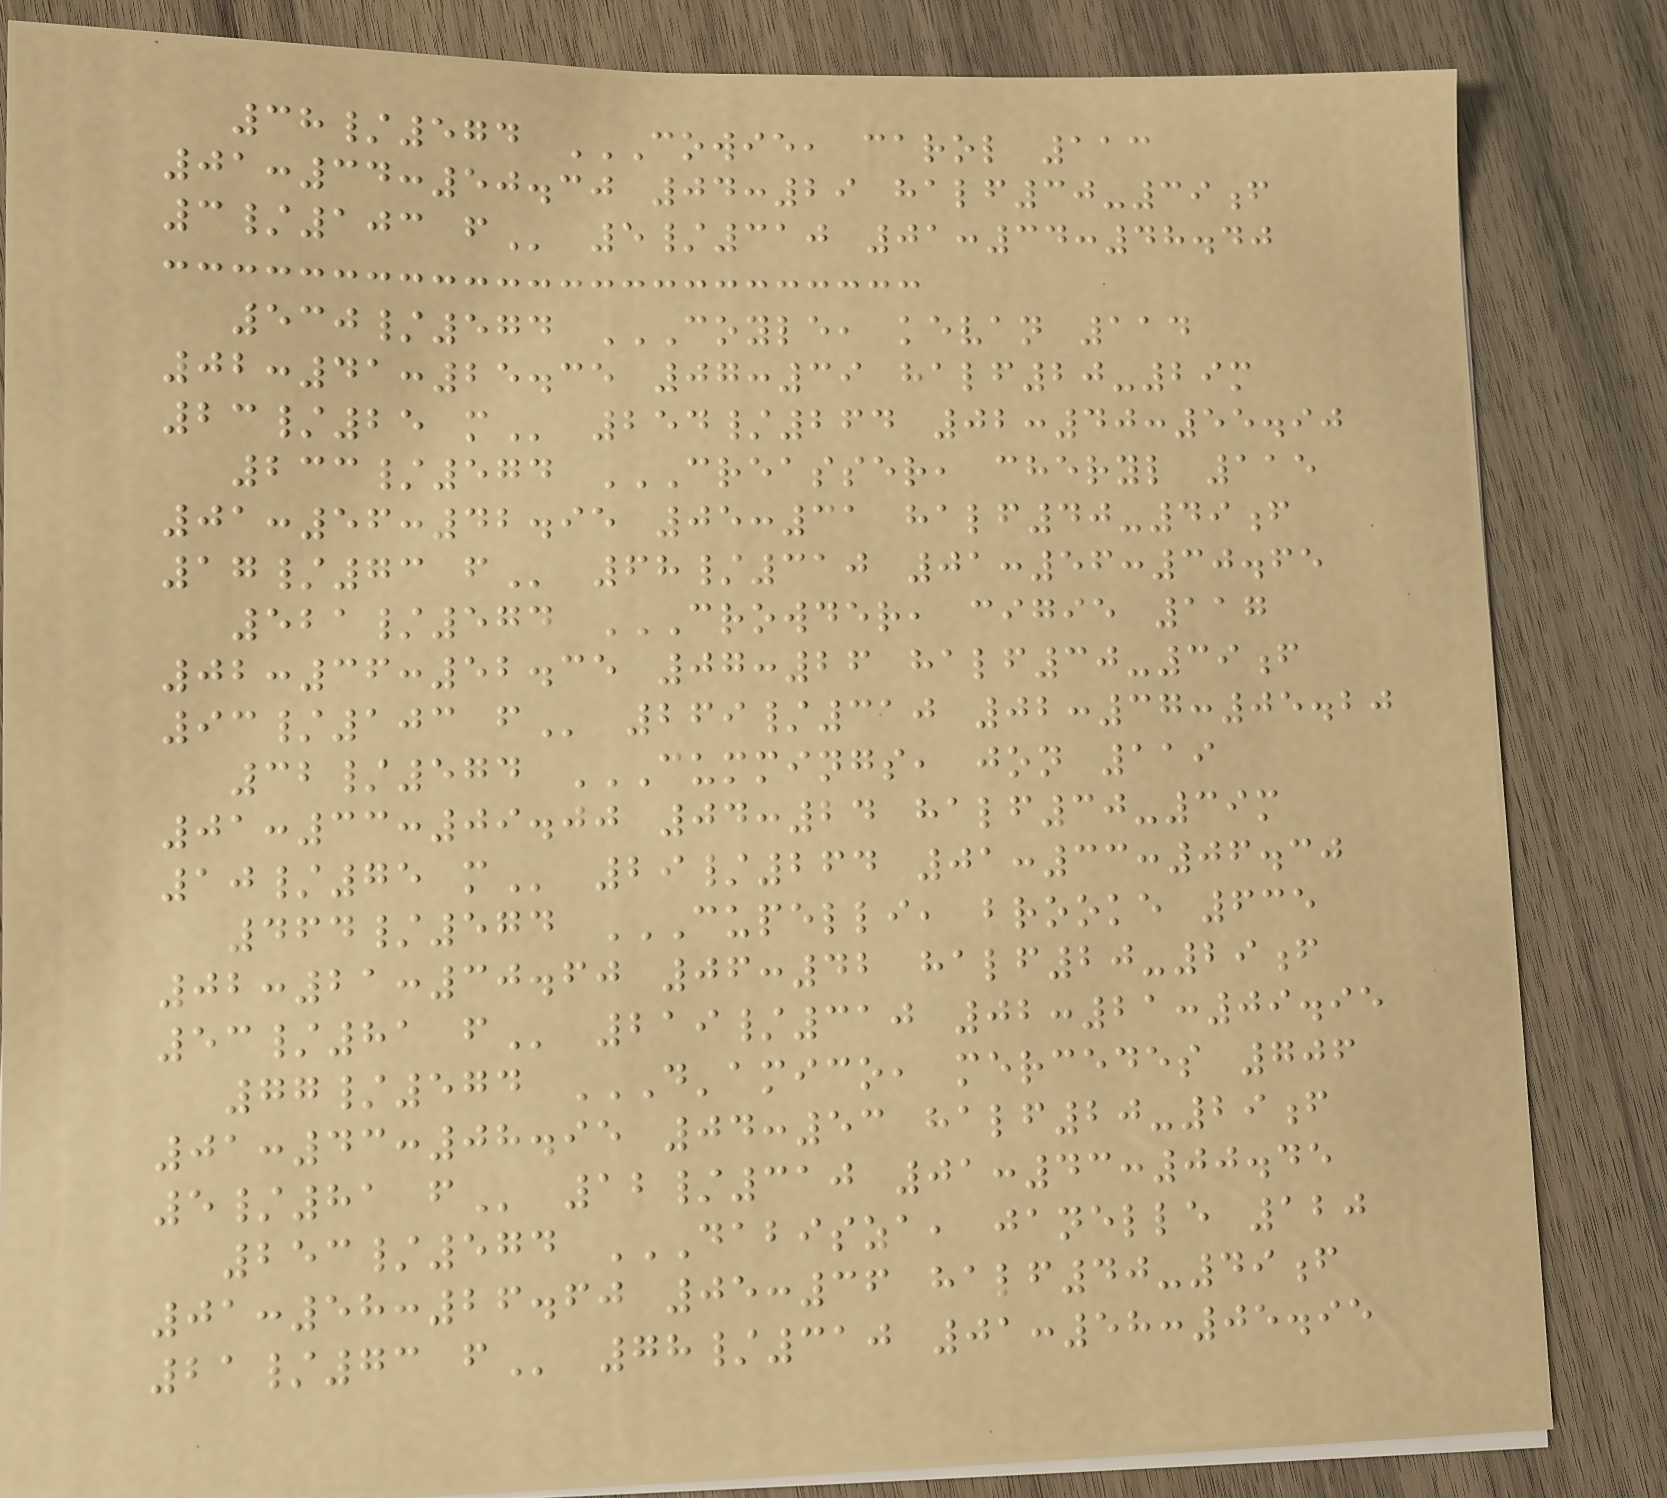38/574 COWIE, CAROL 113
01:34:50.30 04:29 HALF30-39F
3/103 F 5/310 01:34:48.40
530/574 COYLE, KEVAN 114
02:41:25.35 07:39 HALF20-29M
23/25 M 254/264 02:40:55.90
233/574 CREASSER, CHERYL 115
01:56:42.95 05:31 HALF40-49F
17/73 F 68/310 01:56:30.65
521/574 CROWDER, CIGIE 117
02:36:52.35 07:26 HALF30-39F
93/103 F 269/310 02:37:05.20
32/574 CUMMINGS, JON 119
01:33:09.00 04:24 HALF30-39M
10/75 M 29/264 01:33:06.30
464/574 CUPELLI, BROOKE 635
02:21:30.60 06:42 HALF20-29F
53/81 F 219/310 02:21:09.95
77/574 D'AMICO, MERCEDES 706
01:43:08.95 04:53 HALF20-29F
5/81 F 12/310 01:43:00.45
253/574 DABISZA, JANELLE 120
01:58:26.60 05:36 HALF40-49F
21/73 F 78/310 01:58:05.95
